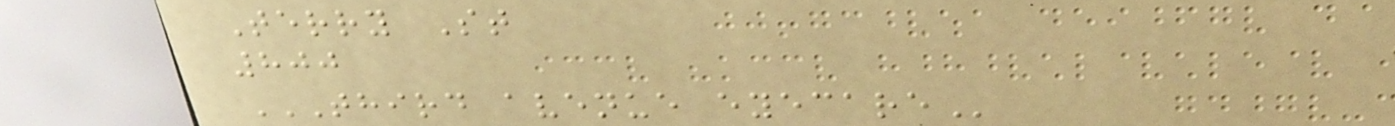Terry St
800
THIRD AVENUE EYECARE
